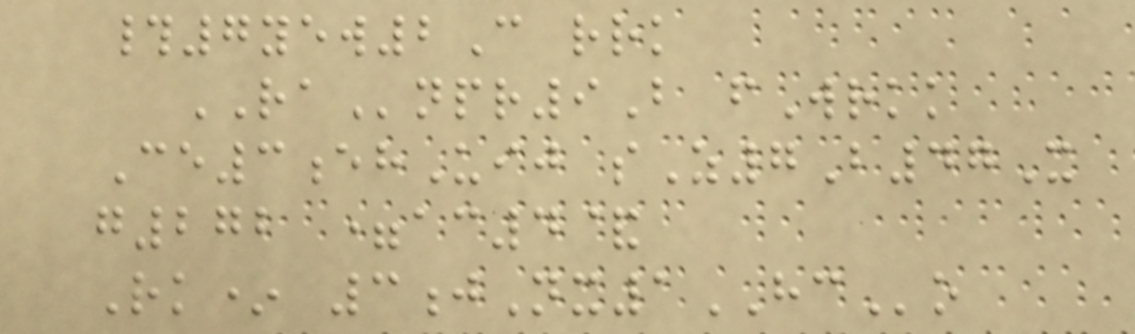#7yew2C rrk
RAnpr9B fWrkk
Ce3ehUij sZ7B47X
g272 =ac4&
Rk* 3jNx1HCo
